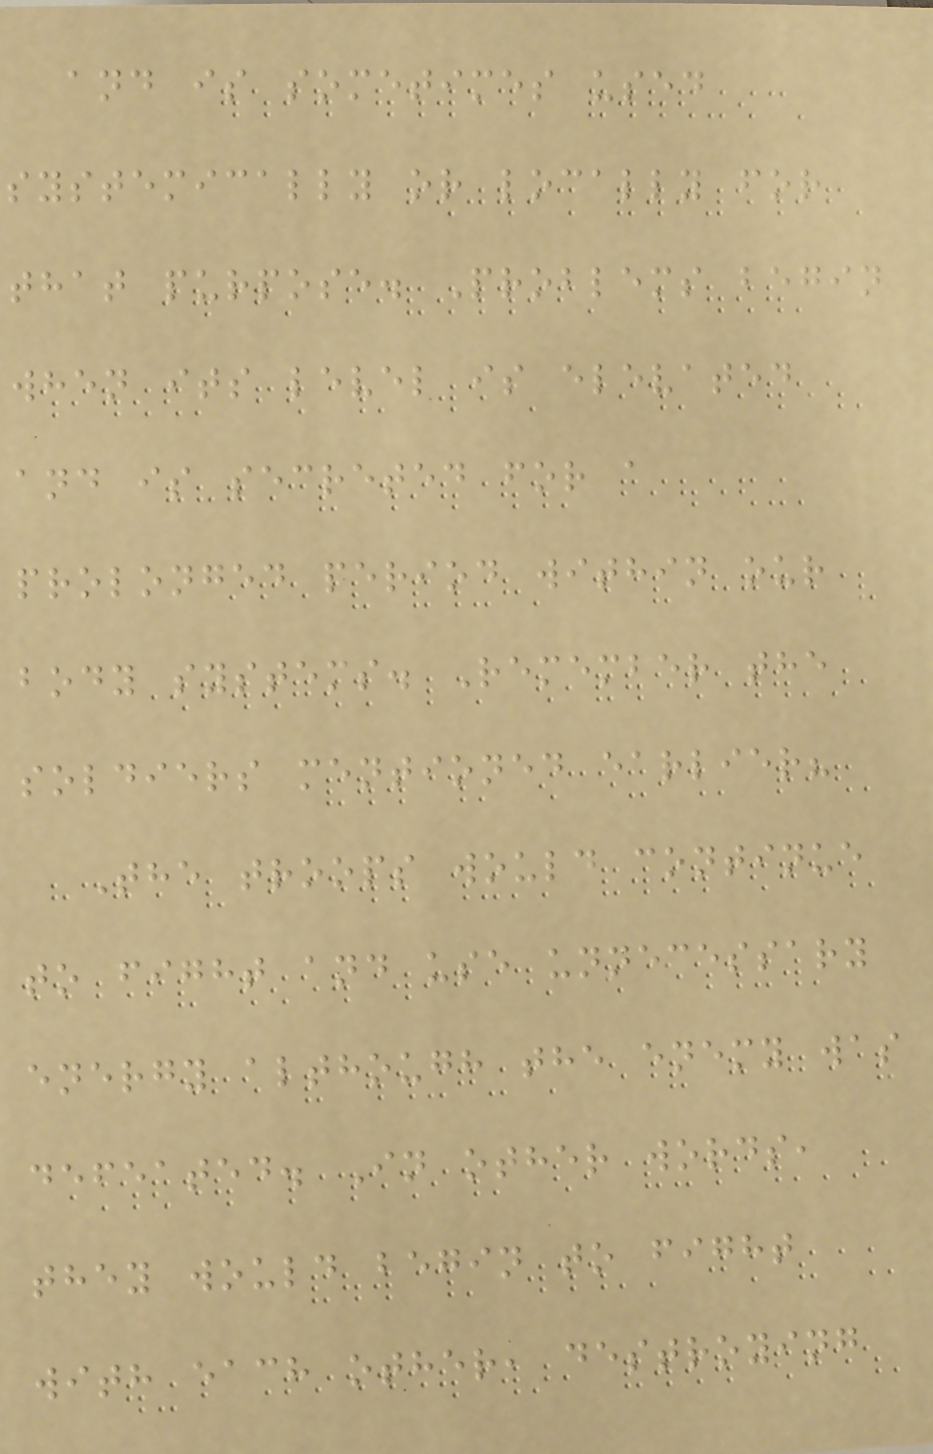and is sometimes used
systemically or locally for
that purpose. Problems begin
when its level is elevated
and is secreted for a
prolonged period within our
body systems. Remember the
soldiers mentioned earlier?
The troops would continue
to fight and use unnecessary
energy although the enemy was
defeated. In other words,
they would begin to fight
with each other, destroying
